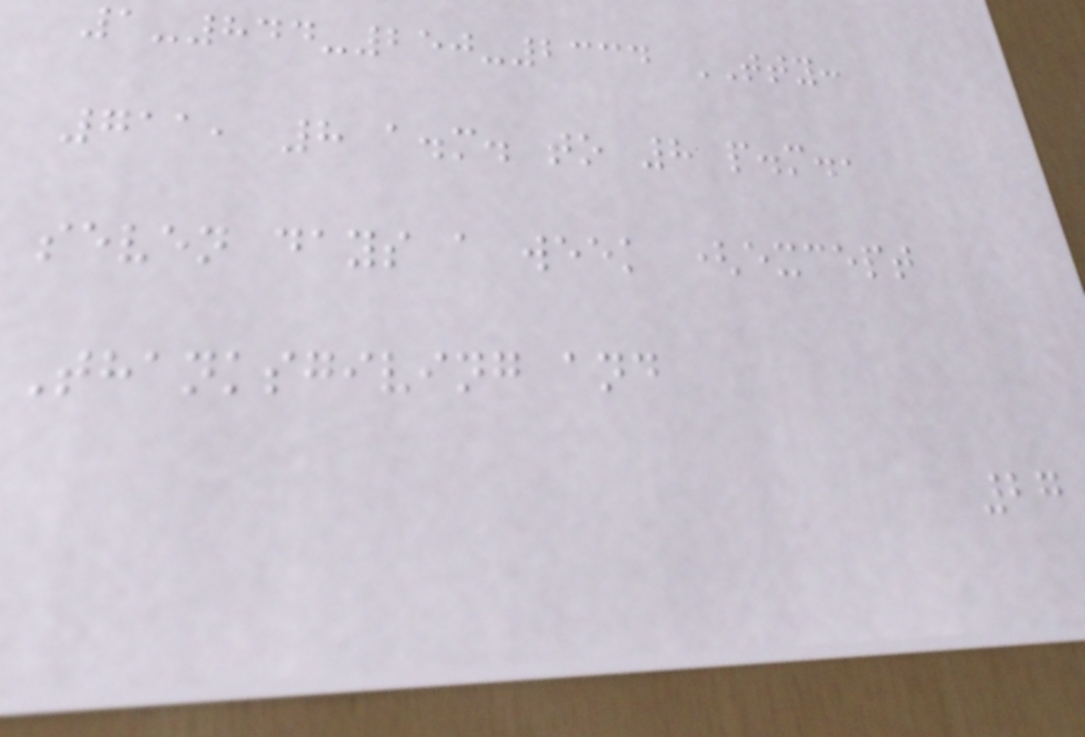1-844-250-2334 TTY:
711, 8 a.m. to 8 p.m.,
seven days a week (except
Thanksgiving and
27
